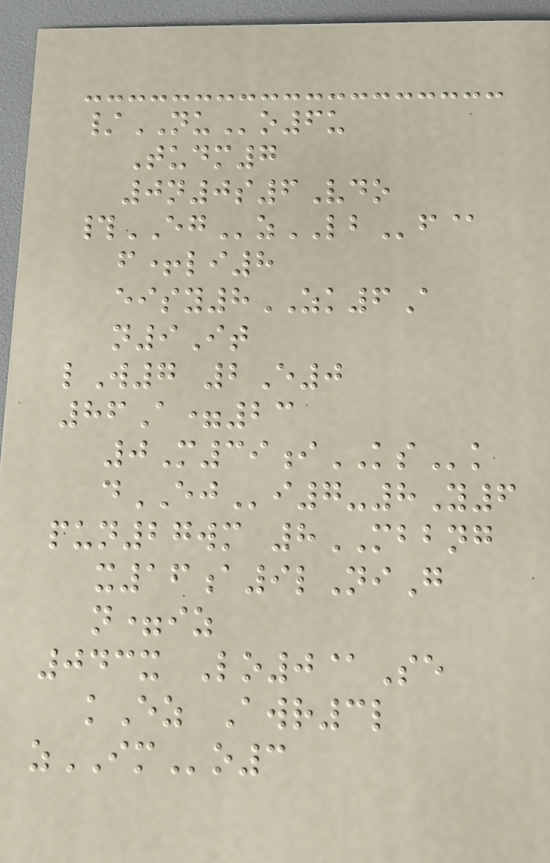/NUo6u
Tudm7
0n0s6Vdo
#EGzLBf@
f+li8
eisy8ZK6A
n9It
lW7 2E0
86A=23
0M39iKSk
dEJi7-8Y6
pun27wm 8MBBNG
x16a9lNiG
n=iz
043x Lo0@Se
kEz Awr3l
zIMo3
